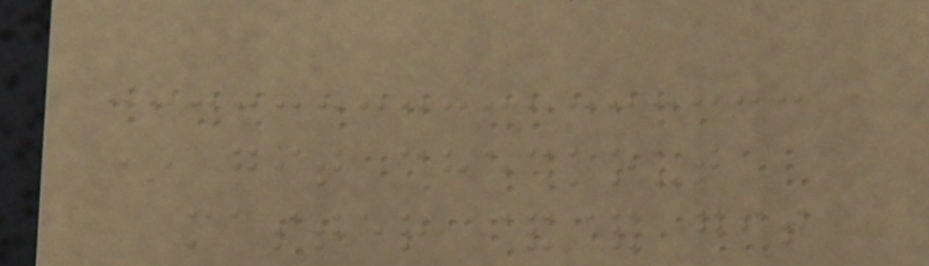* git checkout
master && git
